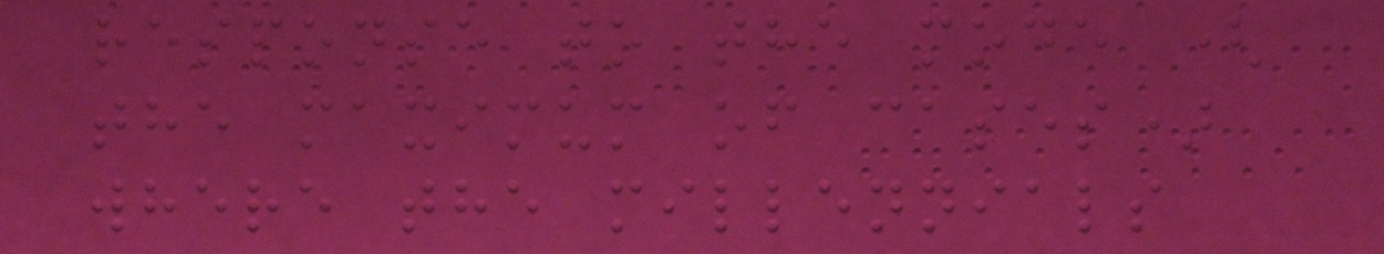response to the mode (
the maximum of cases)
where the millennials
